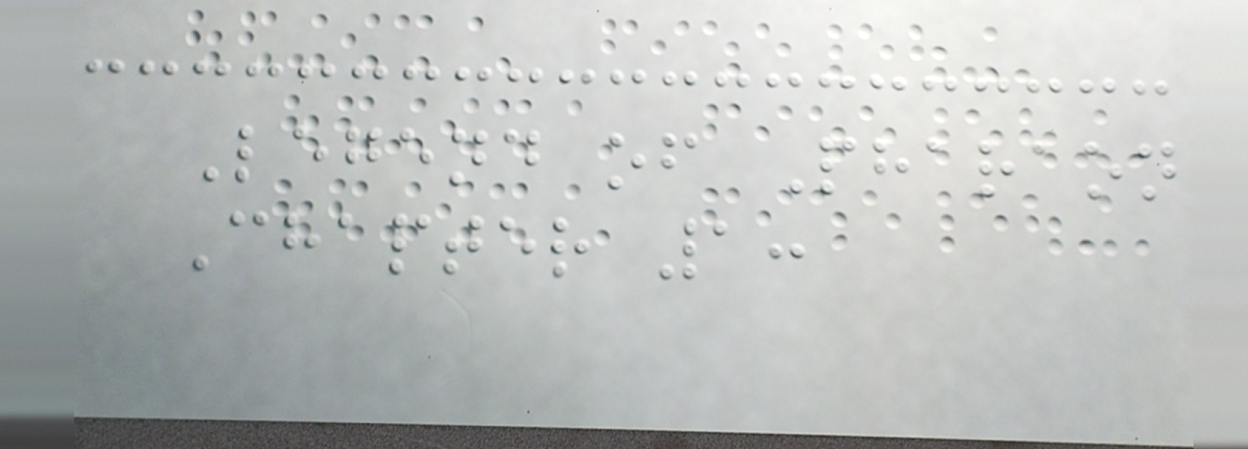Legend of Pharaon
Chapter 1:
